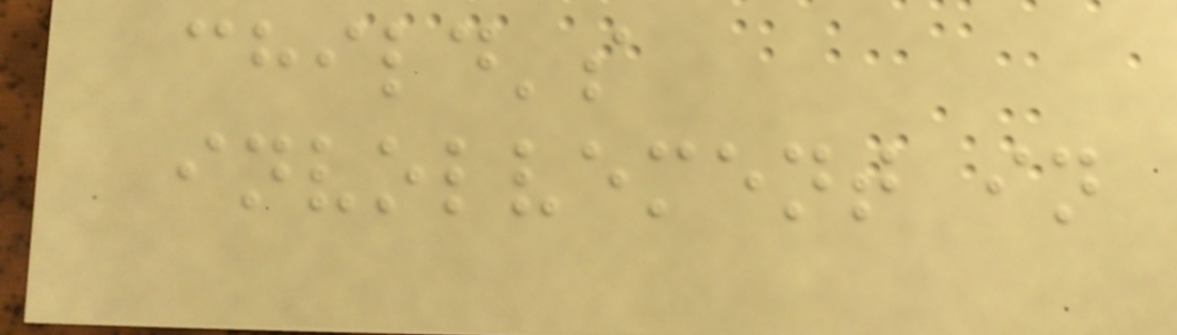child's
involvement in
